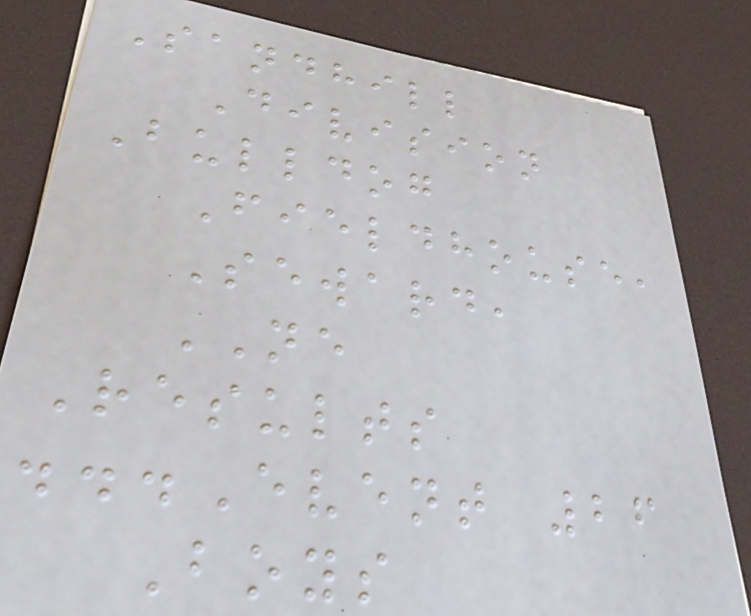Sandhill
Division
Bulldog
Fieldhouse,
Seward,
NE
Results
...Event 26
Boys
